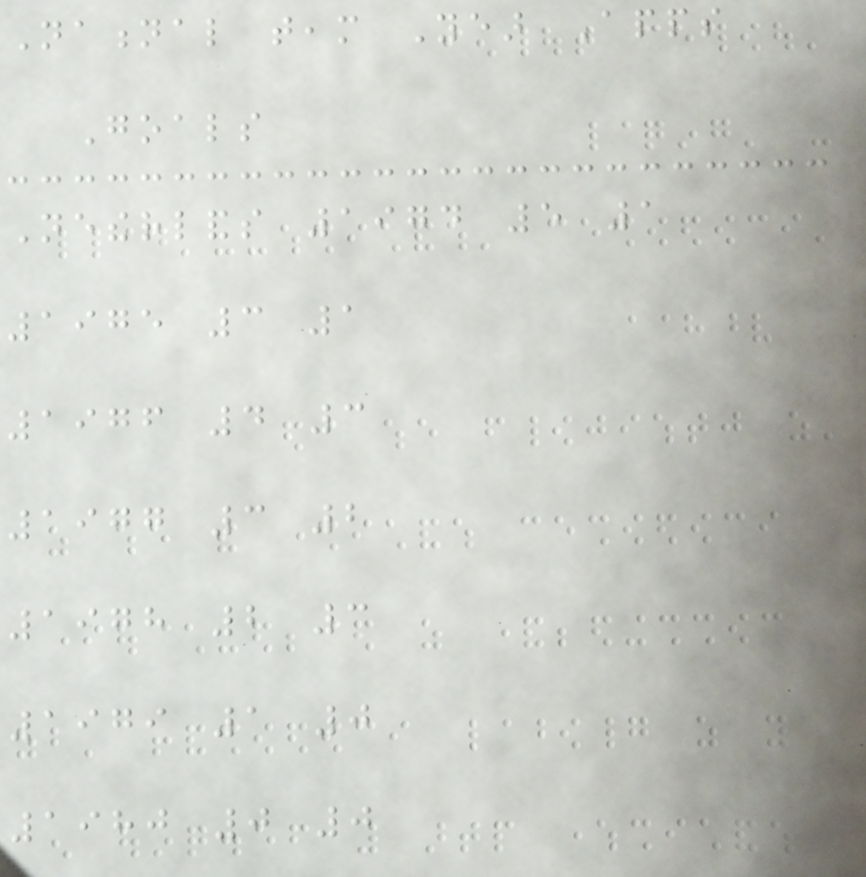National team Year Apps
Goals
Netherlands 1974 5 1
1975 3 1
1976 4 3
1977 3 2
1978 2 3
1979 1 0
1980 0 0
